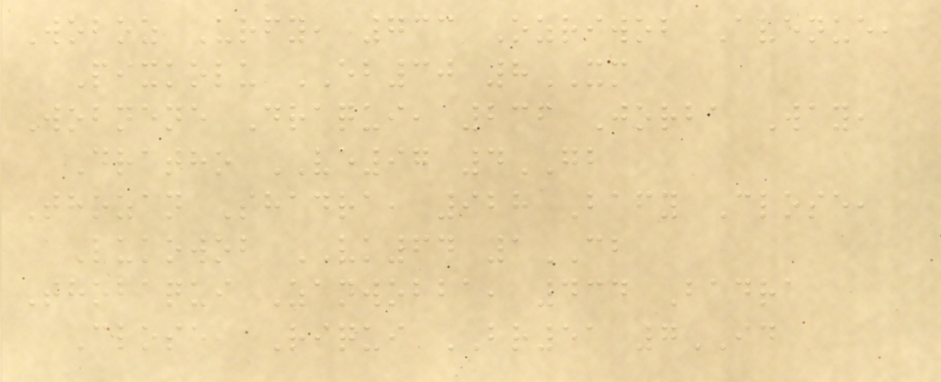Woboz Urfy, 733 Ozriwob Avenue,
Pixkolu EB30 8XM
Wobnene Draqui, 236 Jorba Way,
Dratho VE97 4GB
Thozan Shadra, 928 Bafy Close,
Lukowob VK64 1CB
Thobaqui Zanwobba, 434 Badra
Close, Riqui BR51 7ID
